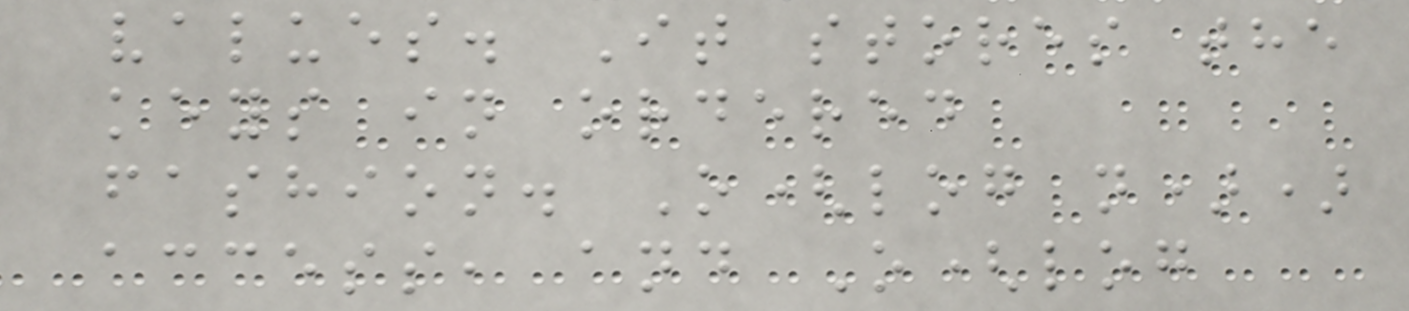values. It stores the
keys in ordered
fashion. O(log n))
access, and O(log
